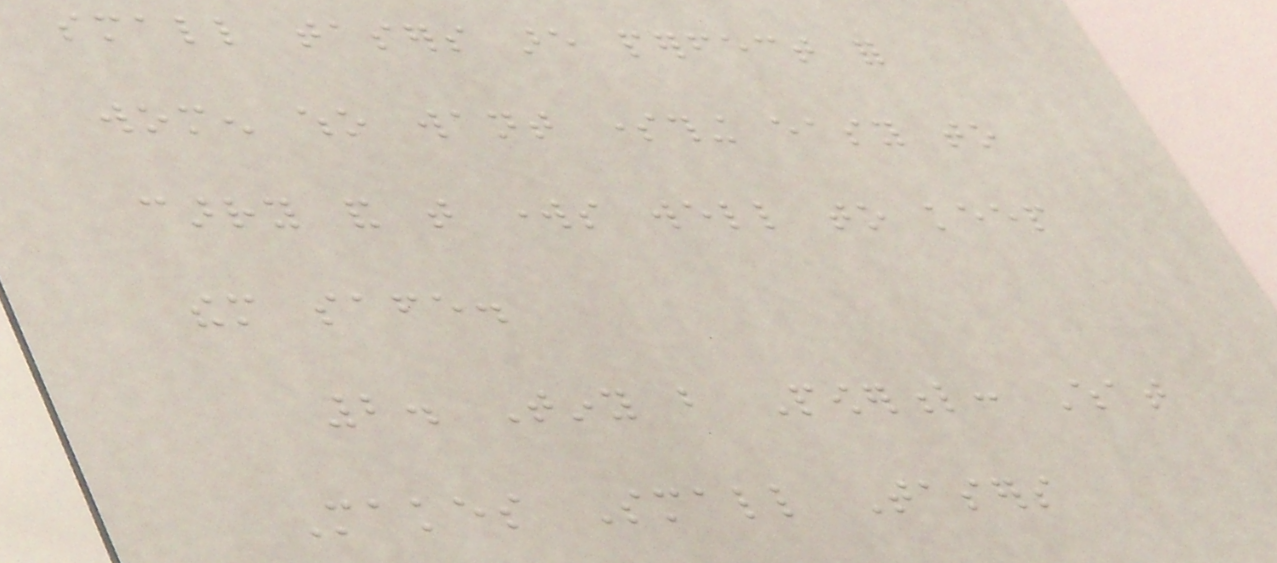small tasers are perfect for
women who want something easy to
carry and that works well to keep
them safe.
2. Tiny but Powerful: What
Makes Small Tasers
